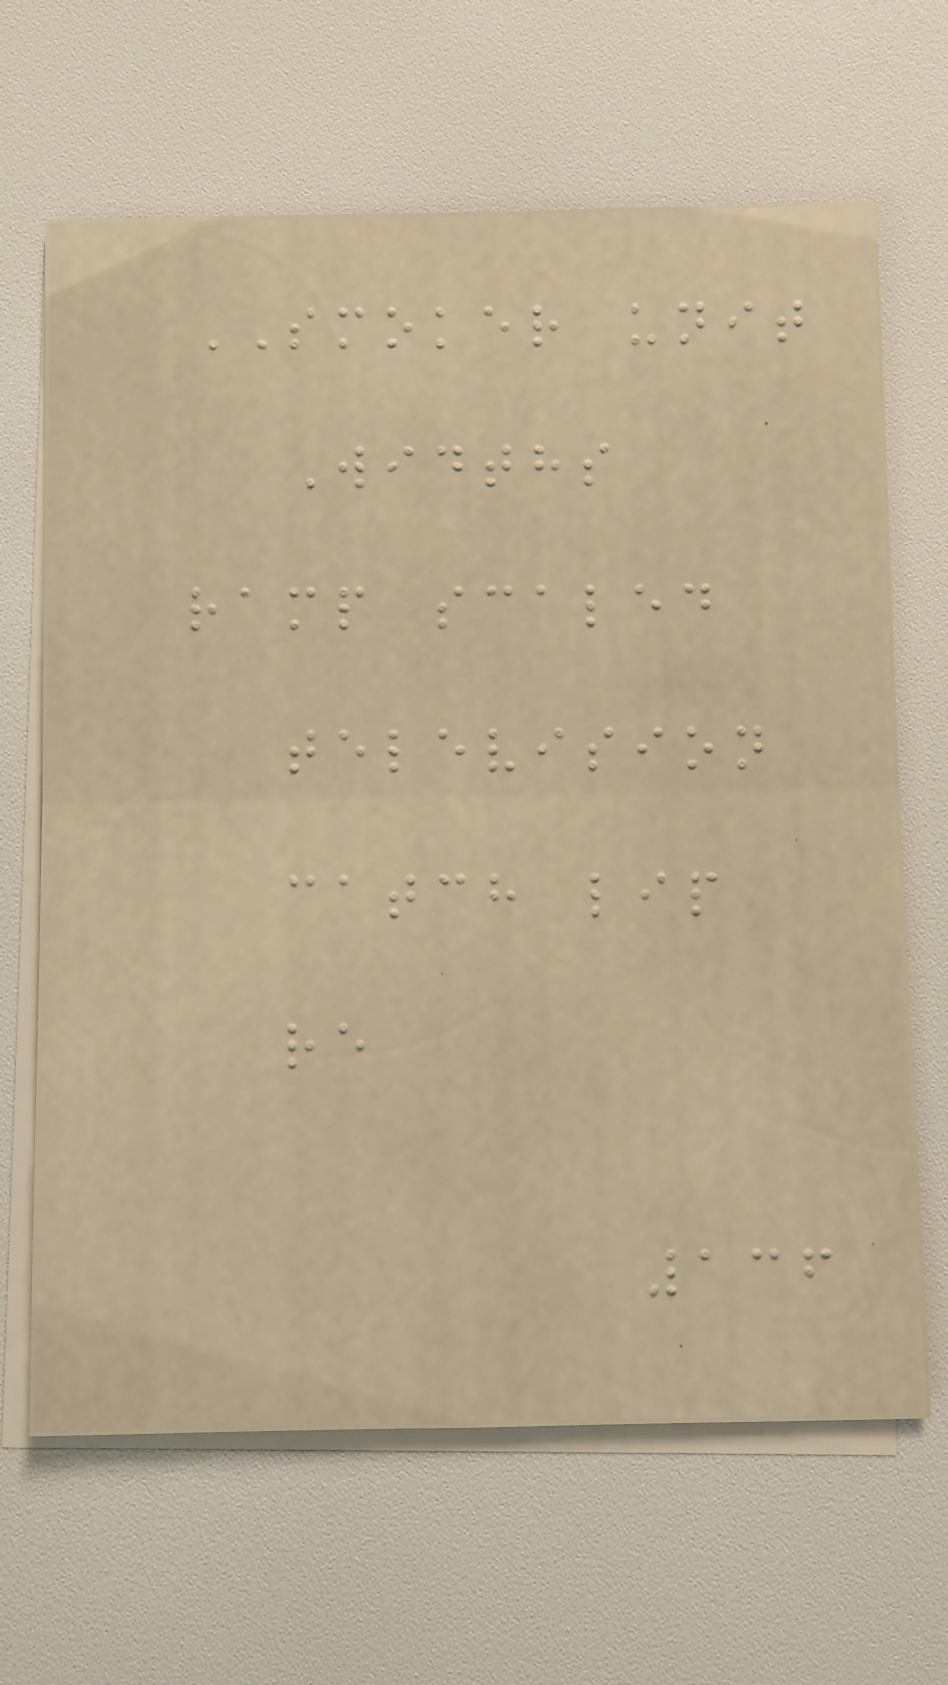SMOKER unit
Widths
ramp scaled
television
catch lip
re
136
